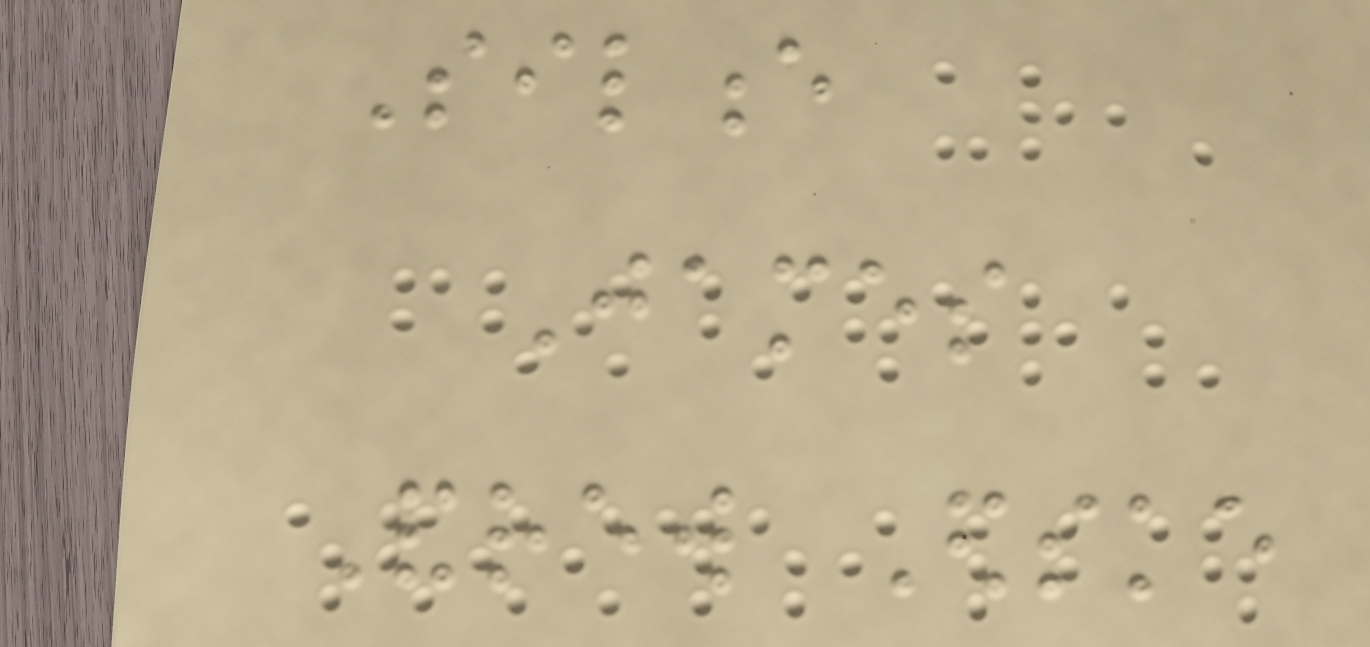Silence
James
Andrew Edske
